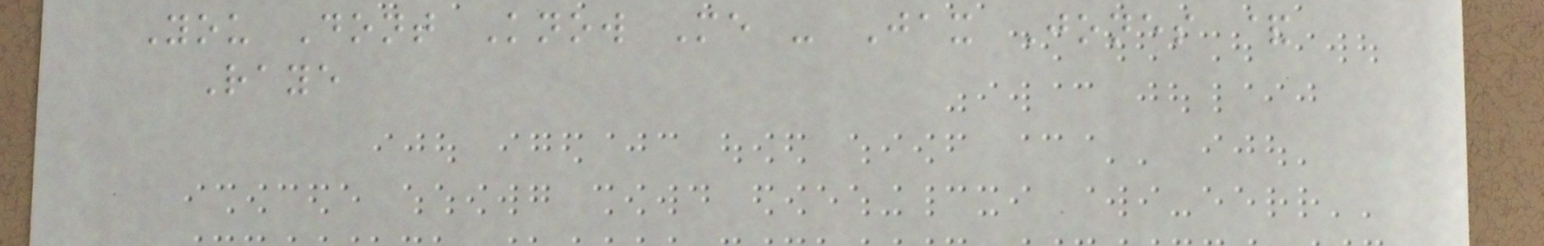You Dont Know Me - Jax Jones &
Raye
